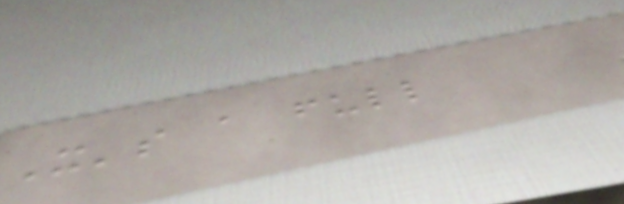It's a full
